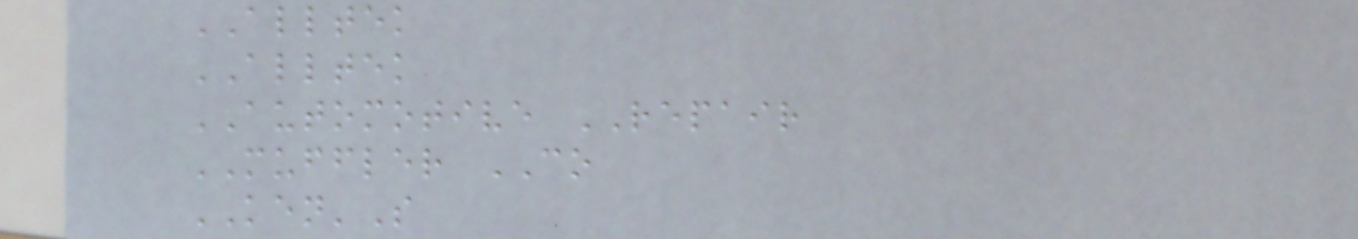ALLTEK
ALLTEK
AUTOMOTIVE REPAIR
MUFFLER CO
KEN'S
